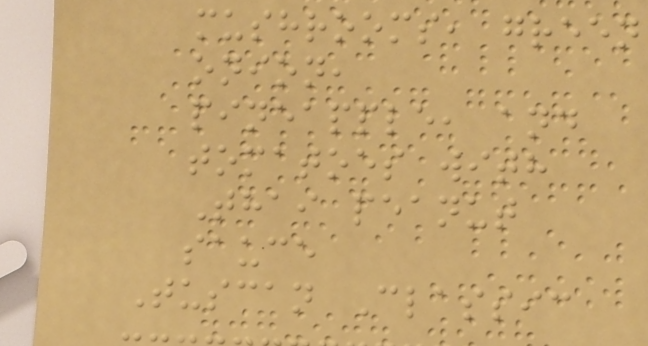mushrooms, green
onion,
pineapple, and
tomatoes with
Thai peanut
sauce
Tuscan Classic
